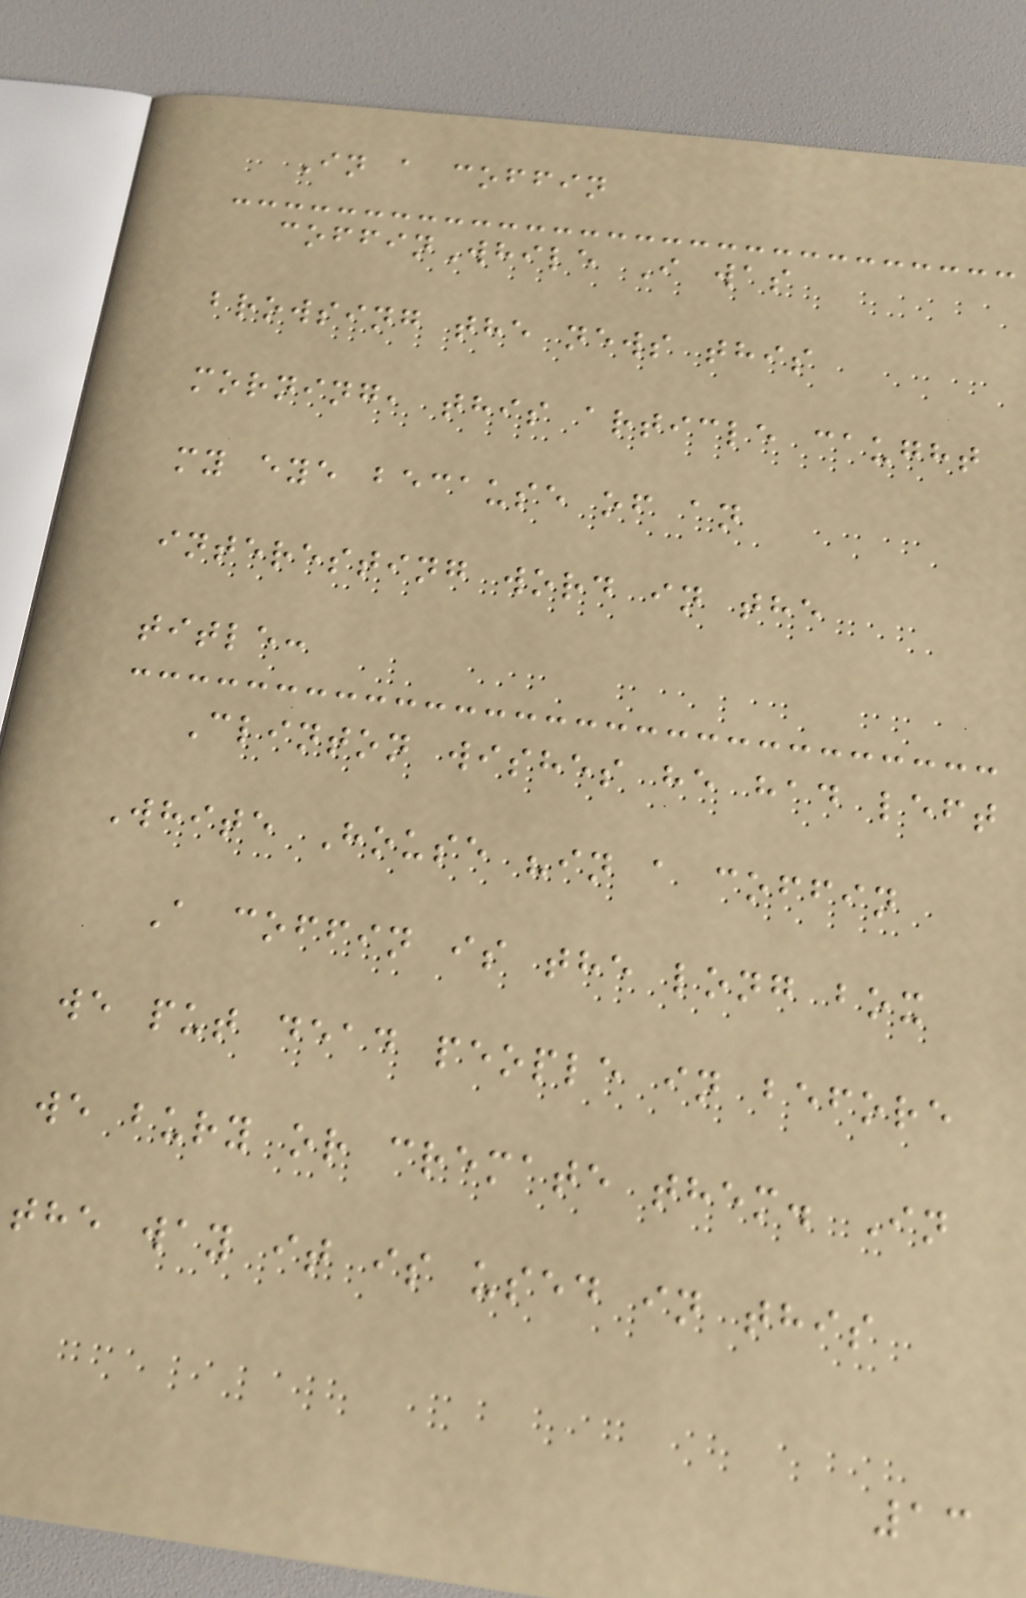In a coffin
coffinWhile I was
browsing the news this
morning, this article caught
my eye because of an
interesting word in the
title:
Clinton wishes he had left
White House "in a coffin
A coffin is the long box
we put dead people in before
we bury or cremate them. In
the way it is used in this
13
